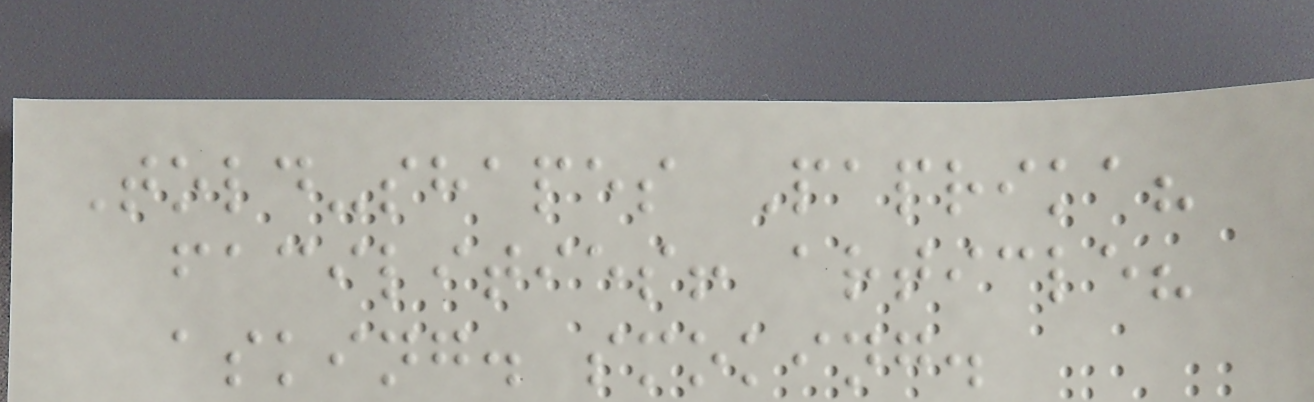Told-shapes Paprika?
facilities! article?
asking. smoking.
